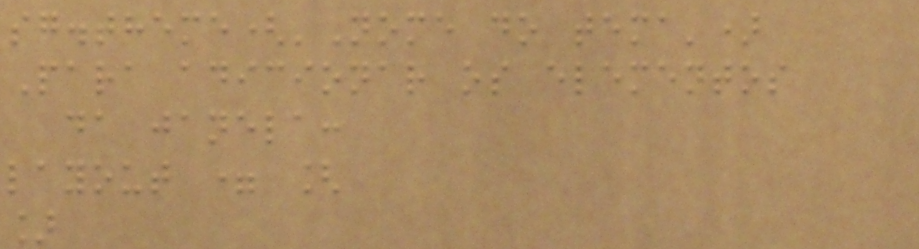sg.theme('Nome do tema')
Para adicionar os elementos
da janela:
layout = [
]
